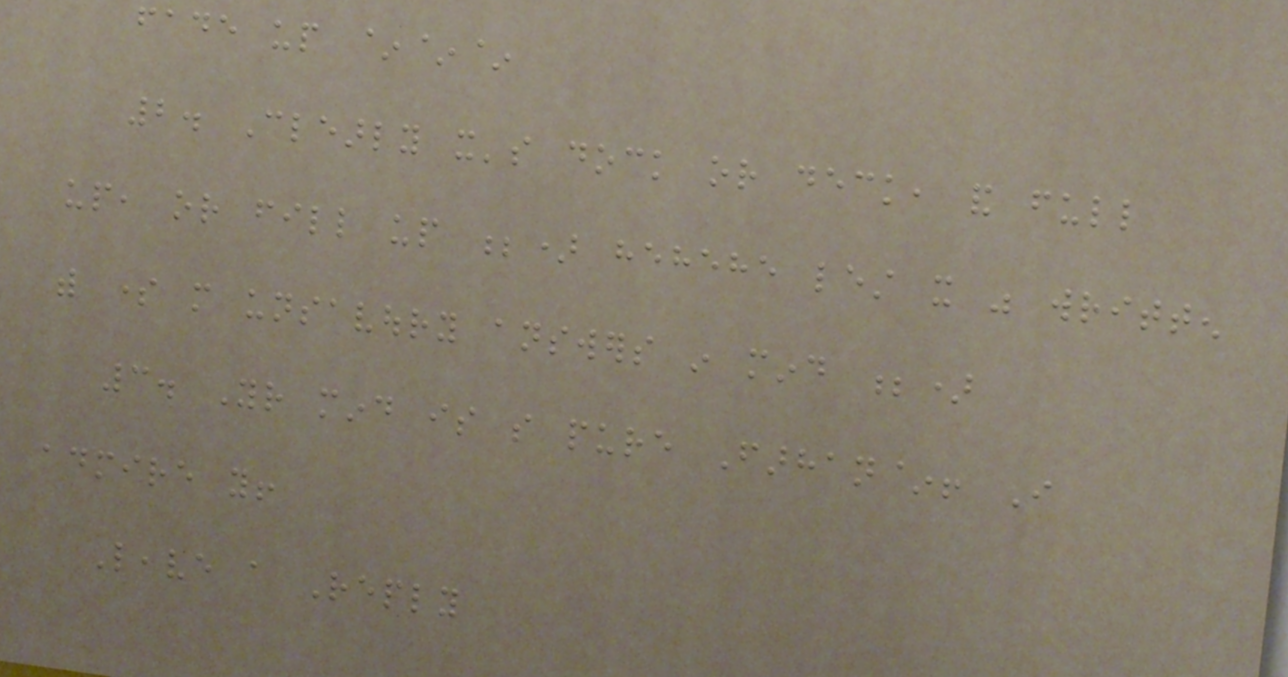fade up ~~~
2. Clearly it's dock or deck, and full
up, or fill up ;) hehehe lest it was written
with some more unsavoury answers in mind ;)
3. Your mind is so pure Farhan~! I
admire you!
Leave a Reply
